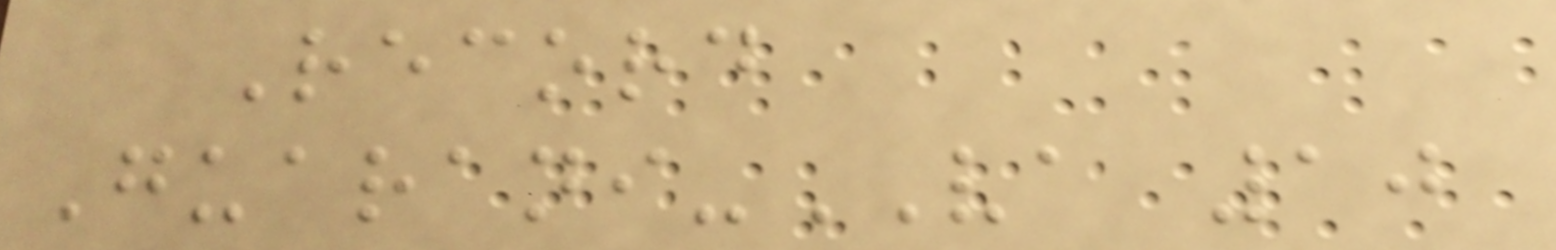Record
Guarani-VA 10
